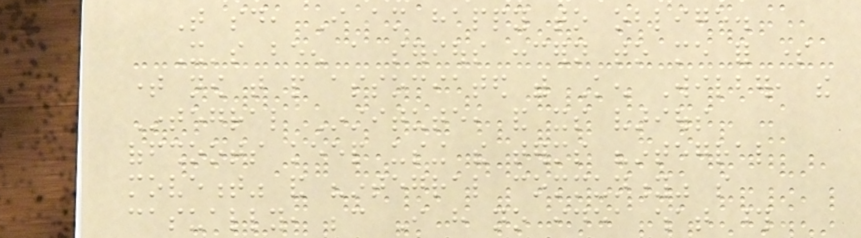That said, I am happy to oblige.
It's been a serious concern to me for some
time now that people associated with Ken Wilber, the
Integral Institute, and its various
offshoots keep using the terms "integral
movement" and "integral community" so
casually, because I have no idea what those
